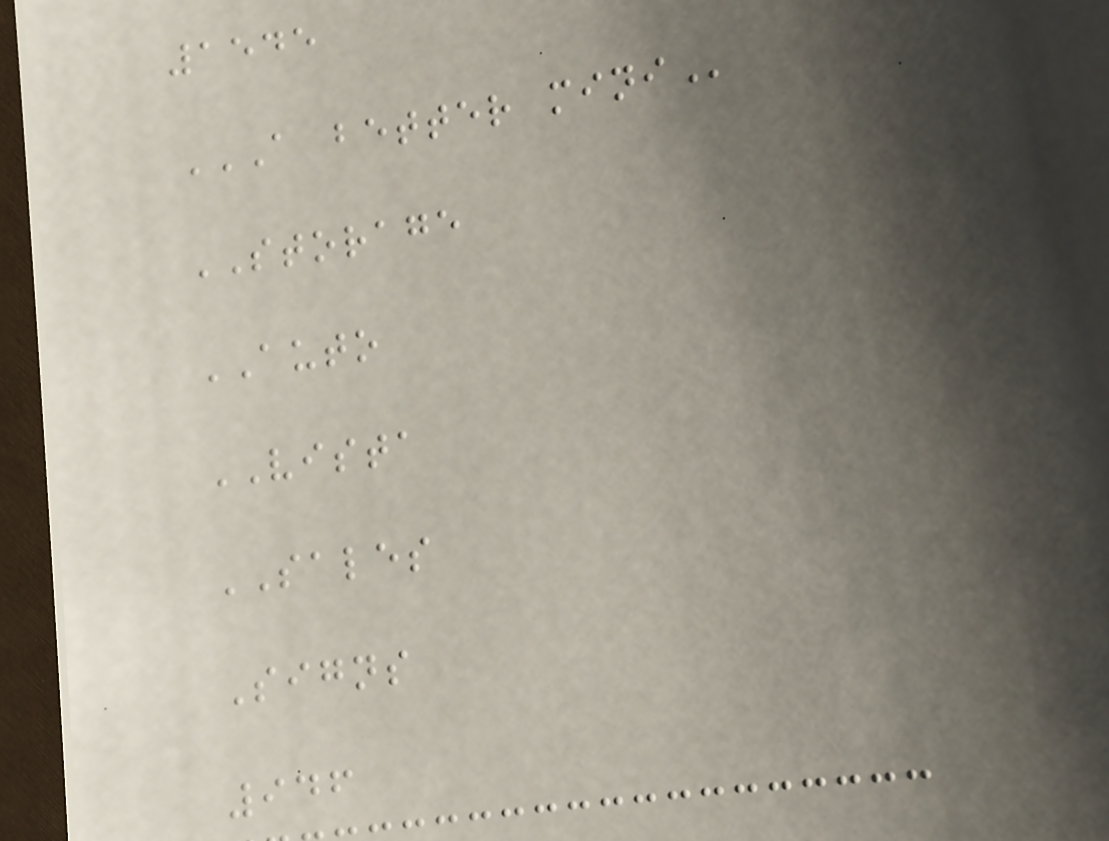1545
A BETTER MINI
STORAGE
AUTO
VISTA
SALES
Signs
946
